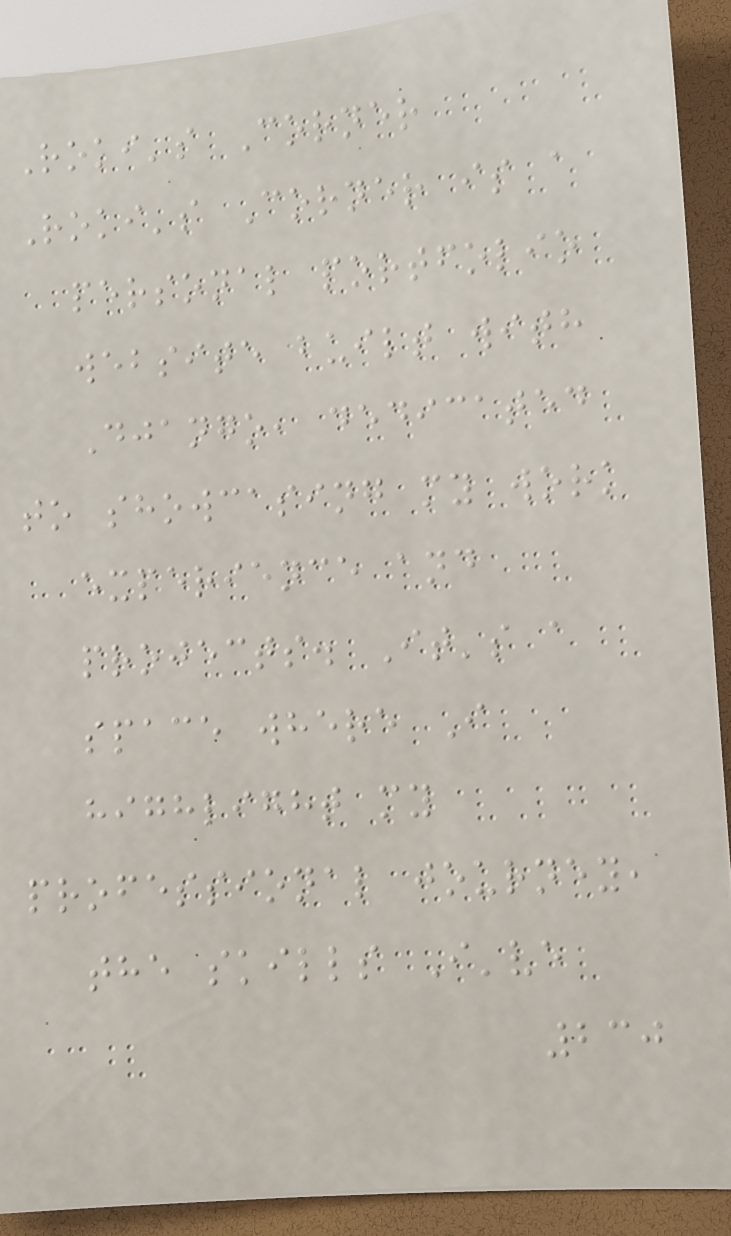Roki's Corner
Roki's Corner is a
personal portfolio
website built with
Django, dedicated
to showcasing my work
experience and
projects. It's a
space where I
highlight my
professional journey,
the skills I've
230
